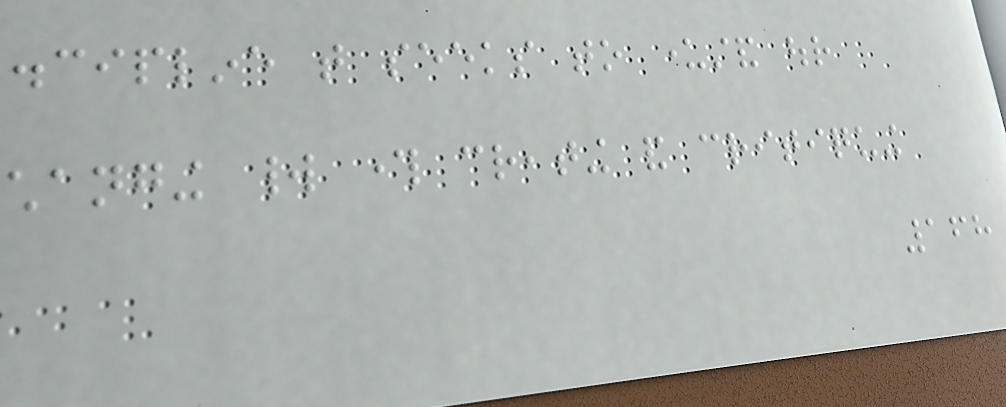discipline that seeks to understand our
changing world through creating and critiquing
168
